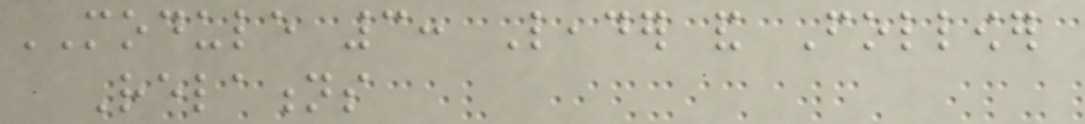MODULE 3: Leader and Follower
Relations
